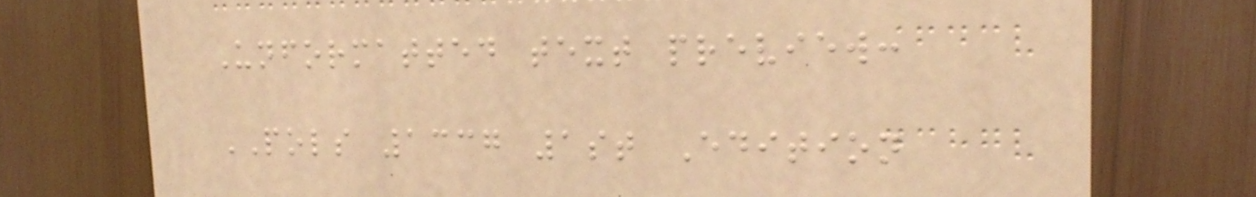Unformatted text preview:
POLS 1337 1st Edition
